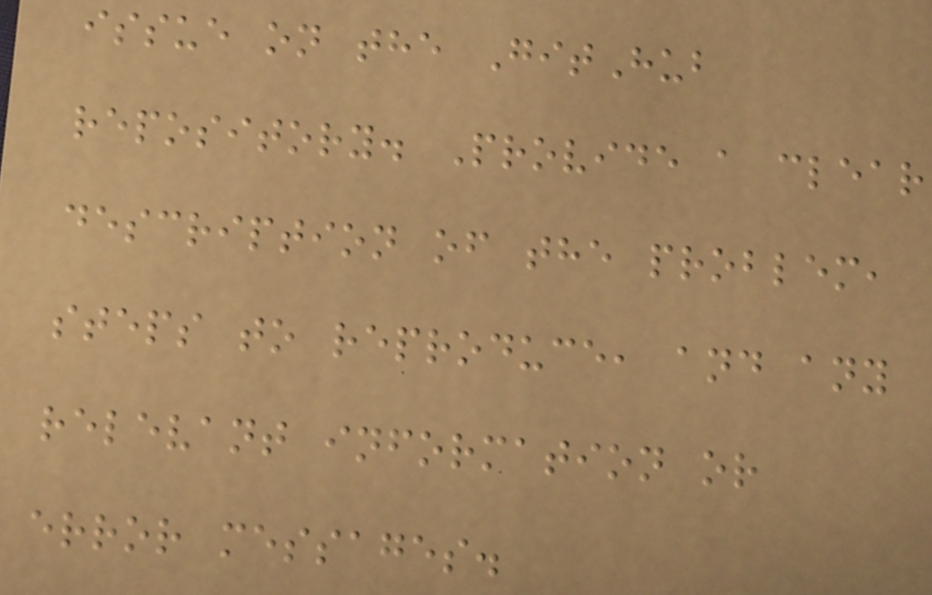issue on the GitHub
repository. Provide a clear
description of the problem,
steps to reproduce, and any
relevant information or
error messages.
